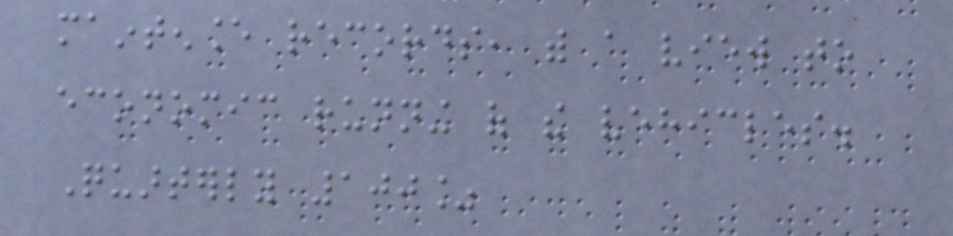maintenance records, with a view to
economic running of the vehicles.
Quarterly 100%
